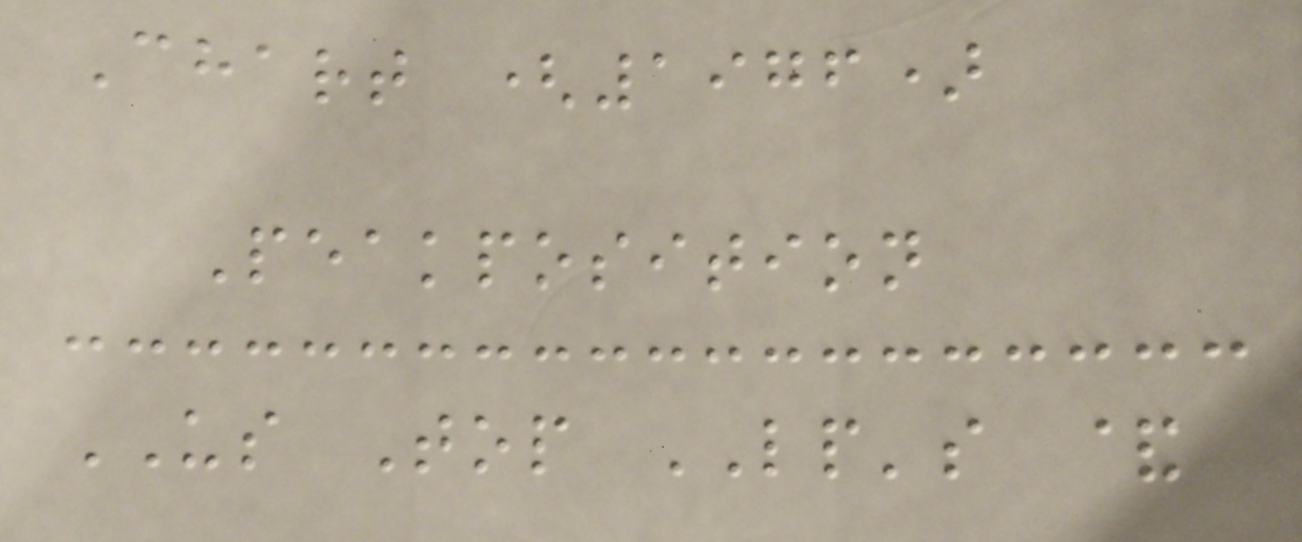Chart (1976)
Peakposition
US Top LP's &
